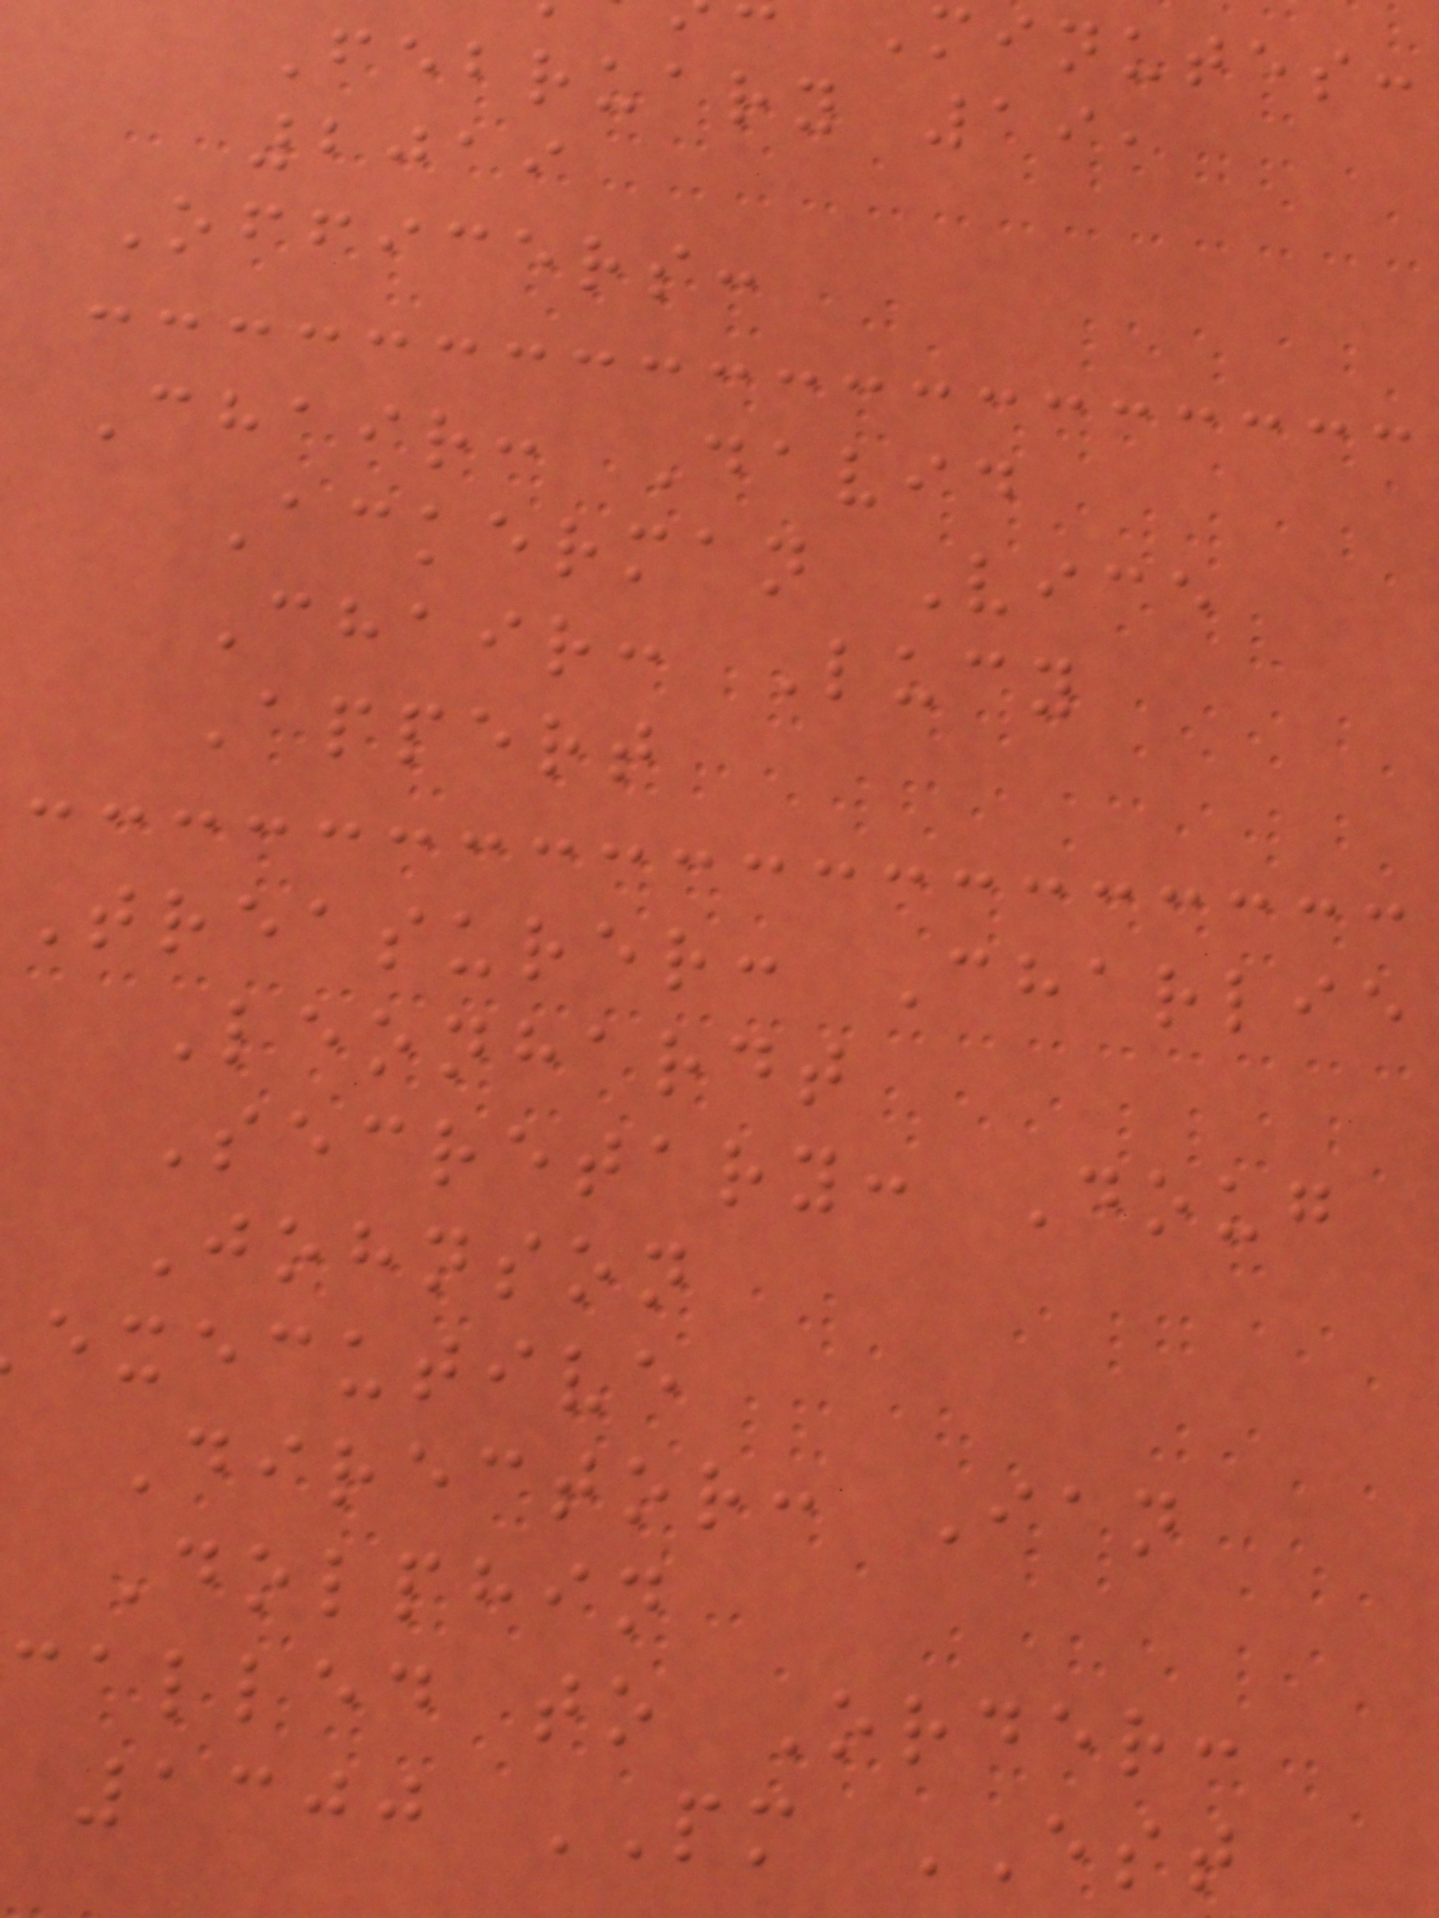minutes:
February 19,
2019
Officers:
Chair: David
Ackerman Vice
Chair: Lucy
Appert
Treasurer: Charlie
Leonhardt
Secretary: Doug
Johnson
executive
Director: Ian
Dolphin
called to Order:
1300 PM EST
